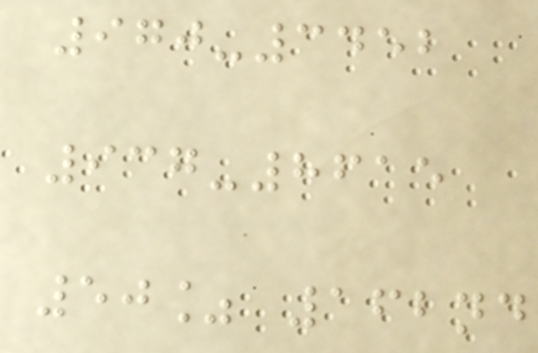970-3452
937-8615
50% 162nd
